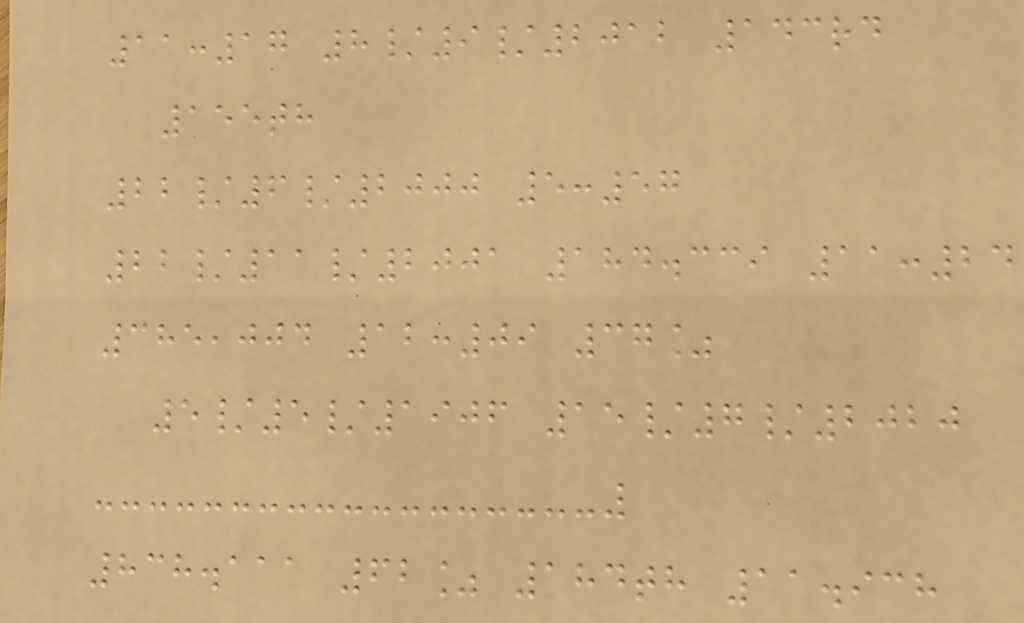11:17 8/9/2012 143rd
155th
22/6/2000 5:57
22/11/2001 184.339 11:24
385,004 12:09 37%
5/5/1906 15/7/2020
838.111 62% 184th 11.938
